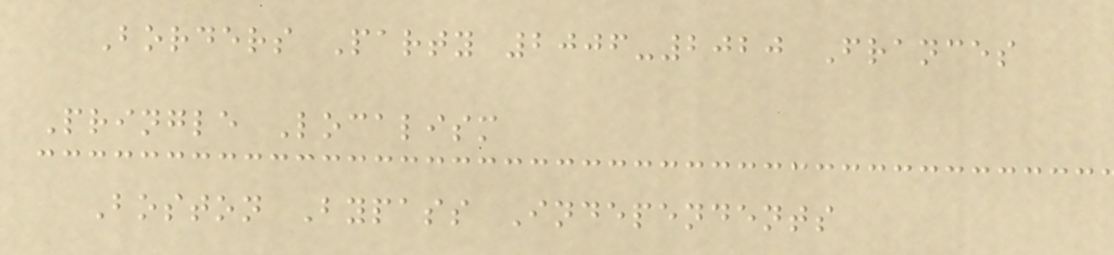Borders Party 2006-2020 Frances
Pringle Localism
Boston Bypass Independents
